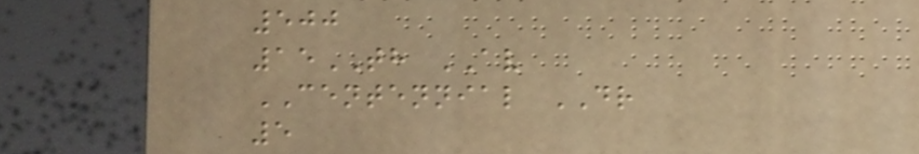500
15TH AV
CENTENNIAL DR
5
